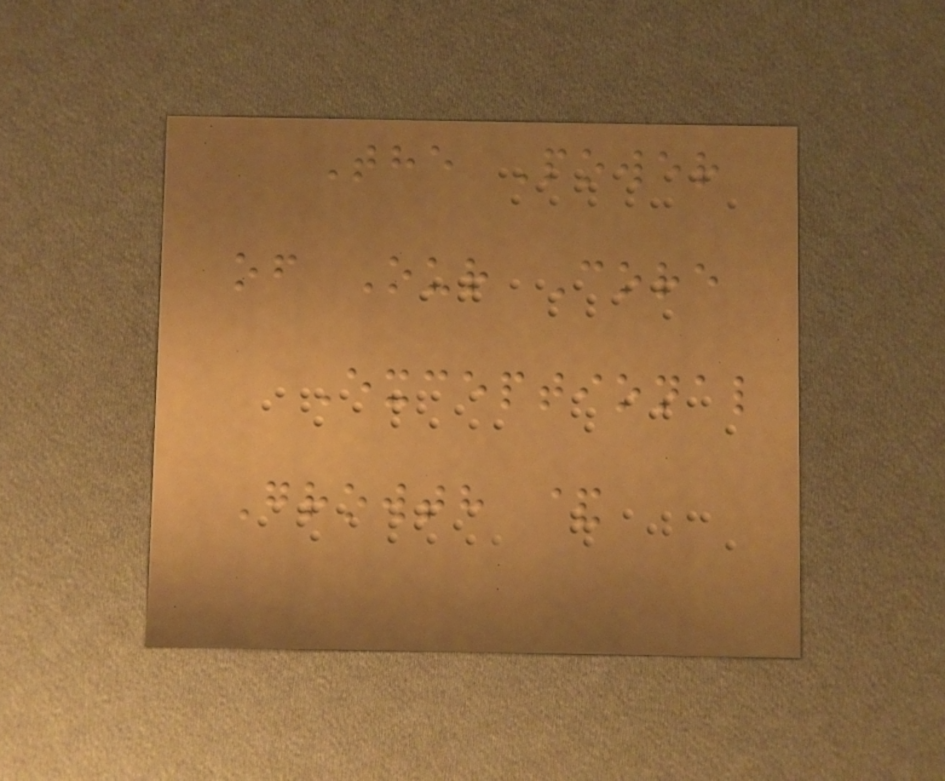The Power
of Our Core
Exceptional
Growth &
